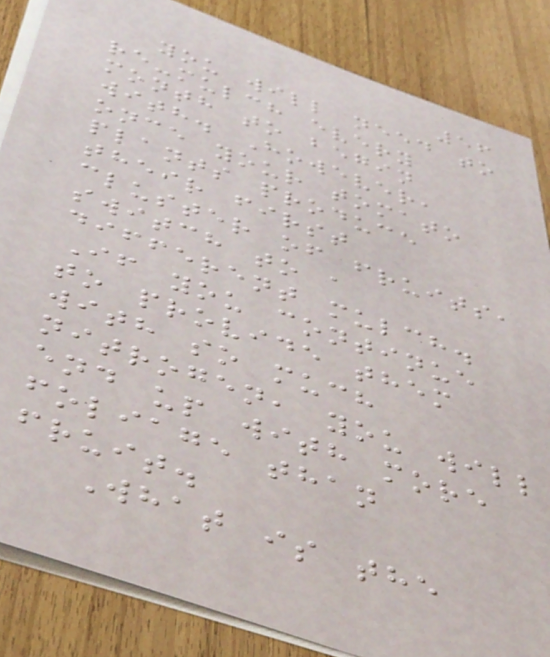56
you will need to
re-mulch every
month to begin
with. However,
once your tomato
plants produce
their first
cluster of fruits,
switch to a
different mulch.
If you continue
to provide them
with so much
nitrogen, you will
end up with more
foliage than
fruit.
What is the
